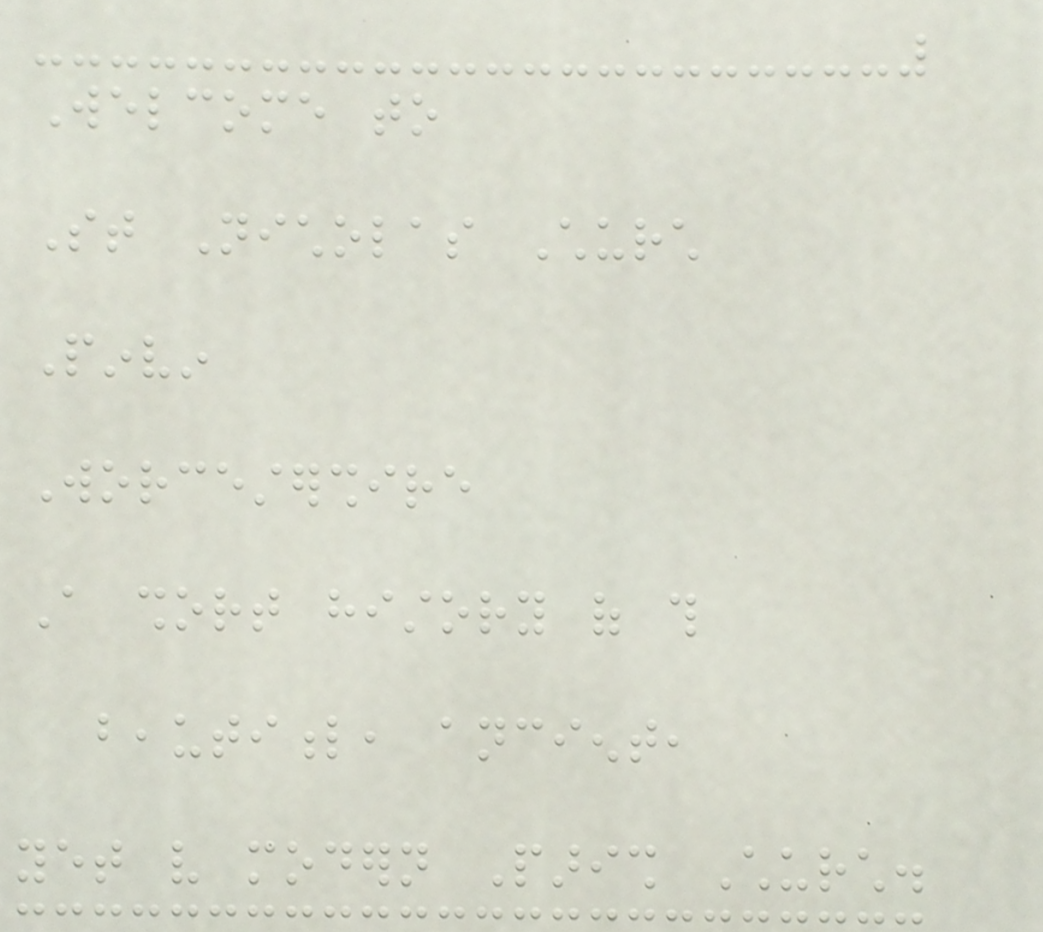Welcome to
St Nicholas Church
Pinvin
Worcestershire
A short history of this
beautiful, ancient,
yet very modern Parish Church.
